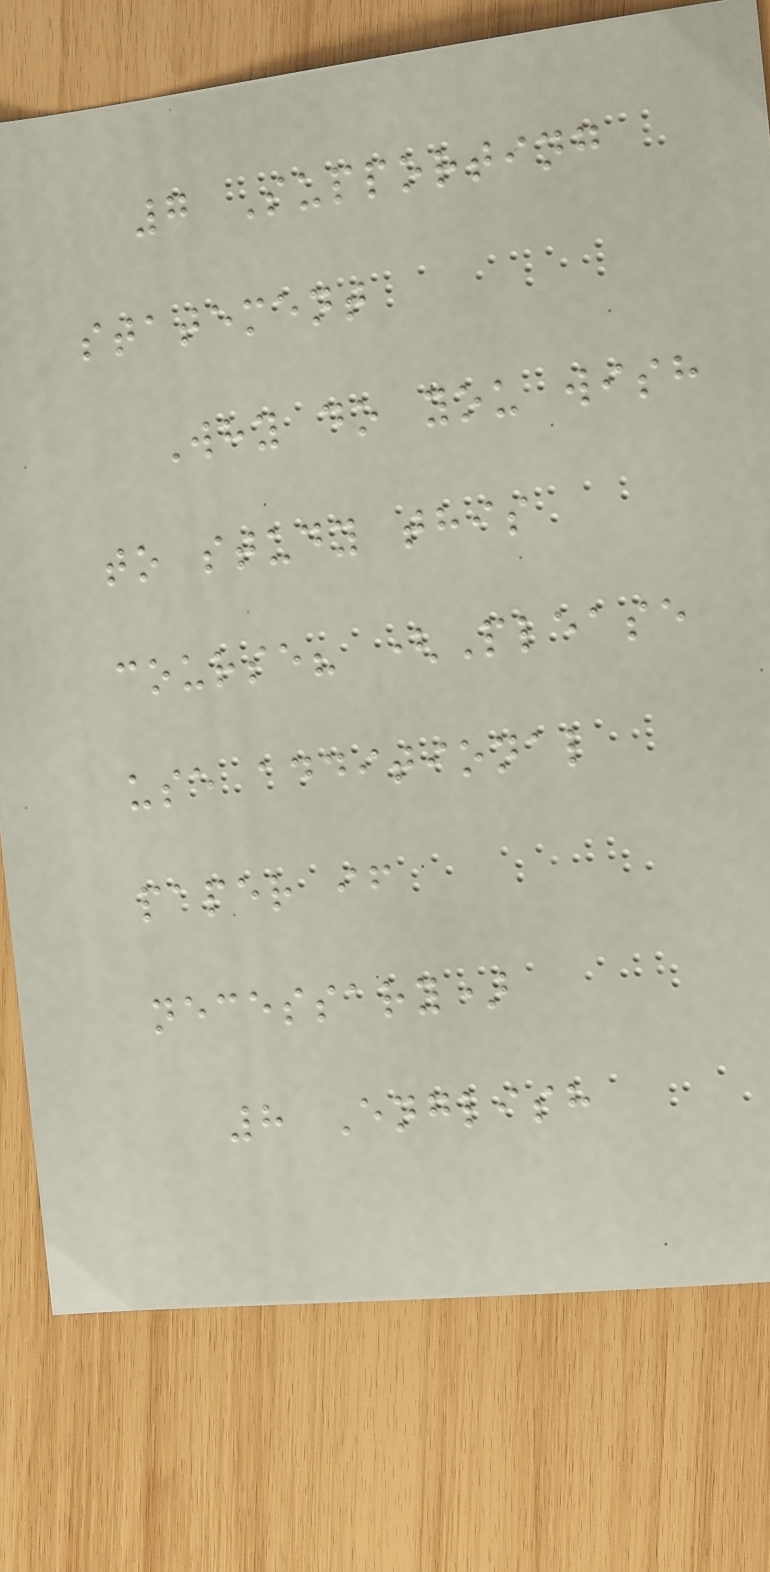7 Supporting
statement
Why do you wish
to study this
course? (Please
use additional
paper if
necessary)
8 English
